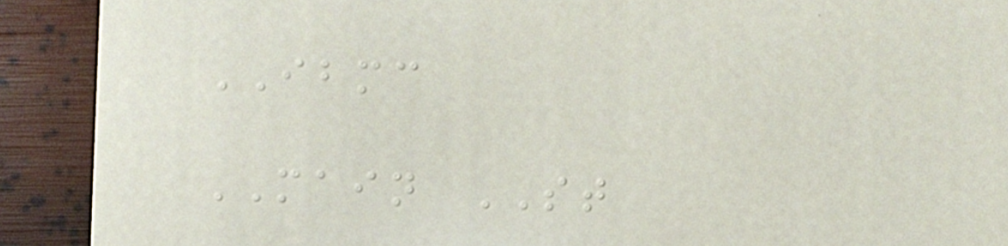IBMC
MAIN ST
